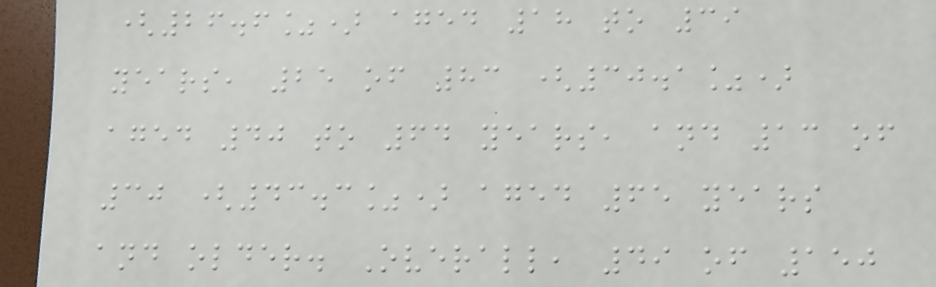(26.6%) aged 18 to 39
years, 25 of 83 (30.1%)
aged 40 to 64 years, and 13 of
30 (43.3%) aged 65 years
and older. Overall, 49 of 150
